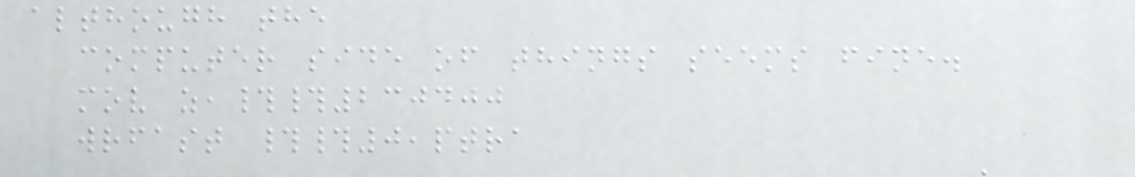although the
computer side of things seems fine.
mov z,##230400
wrfast ##0,ptra
